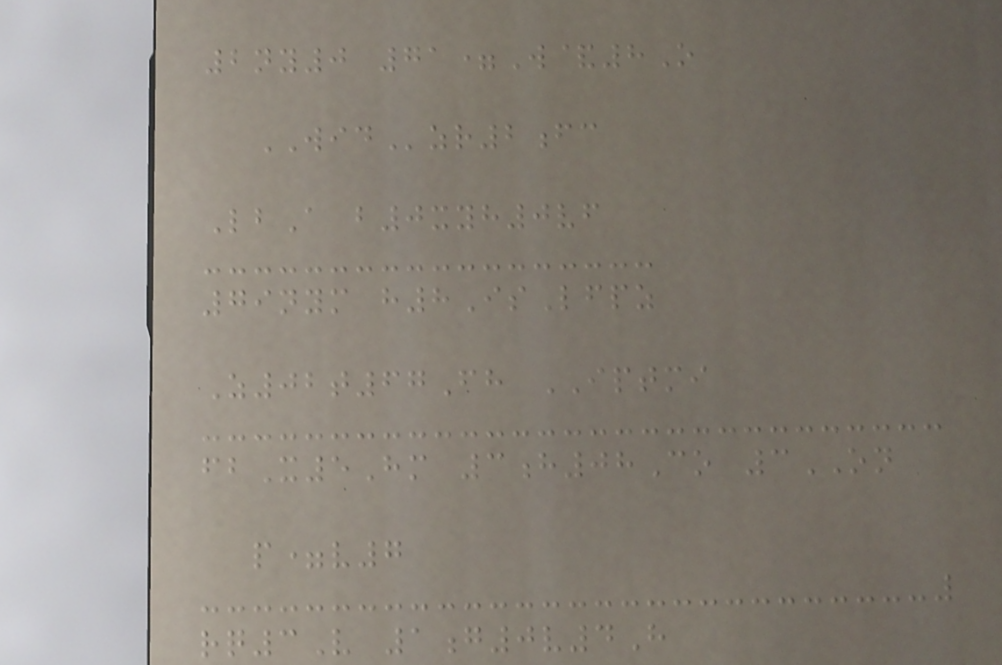2ny0 71=W&8O
WIDzr2fc
LbA b0xyh0vf
79nym h8IsLfpz
Z02t67Fh IPTMI
fbX5Hm 3h08Co 3ON
p=v7
rq3V 1g0v4H
